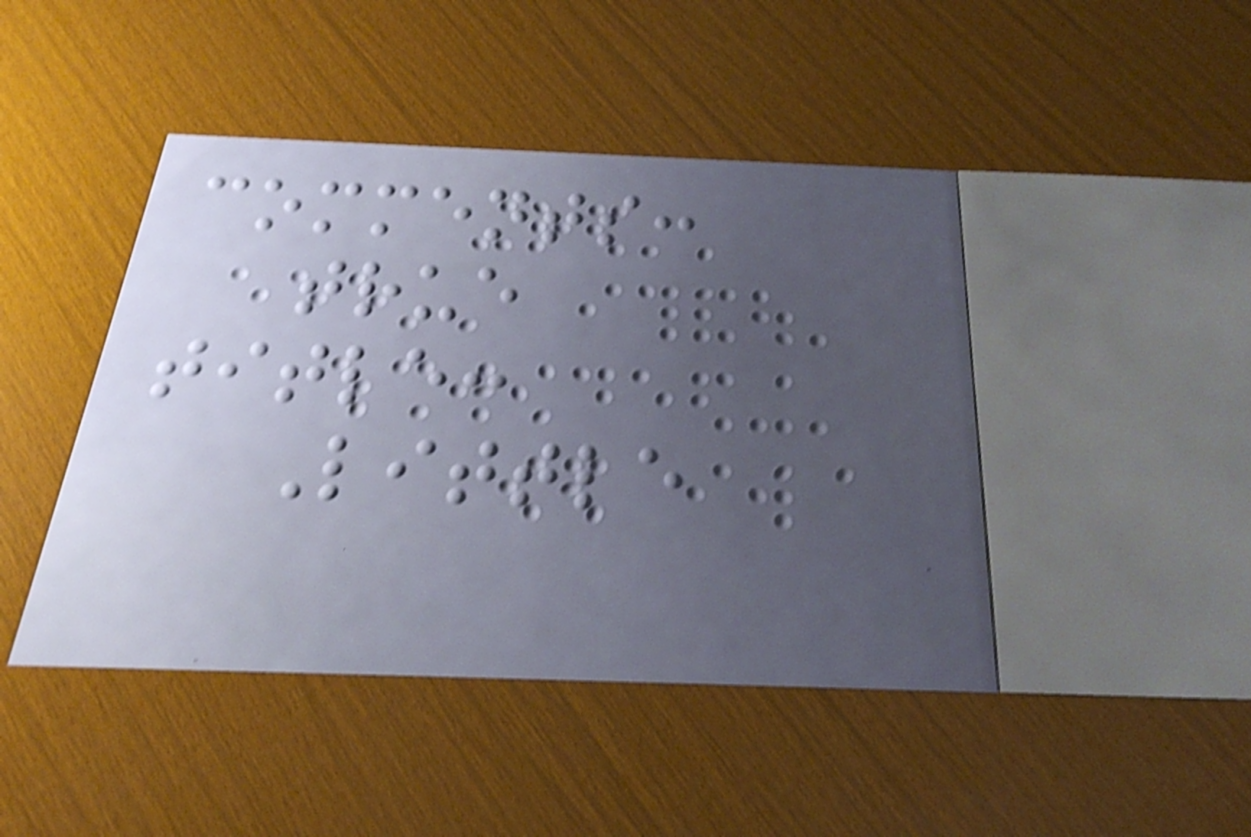comments:
true
title:
Little
